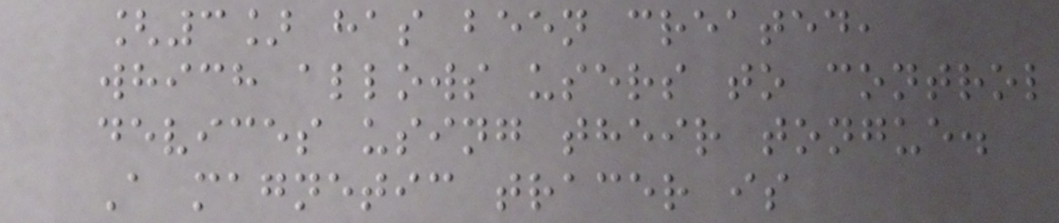[3] has been created,
which allows users to control
devices using their tongue.
A magnetic tracer is
